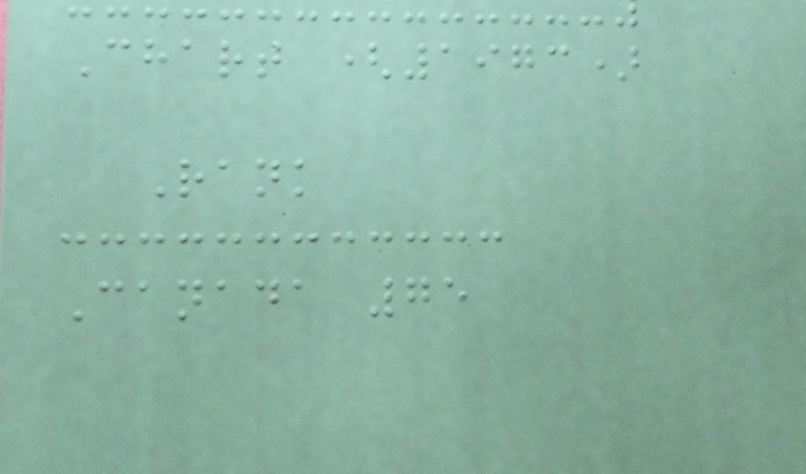Chart (1973)
Rank
Canada 75
